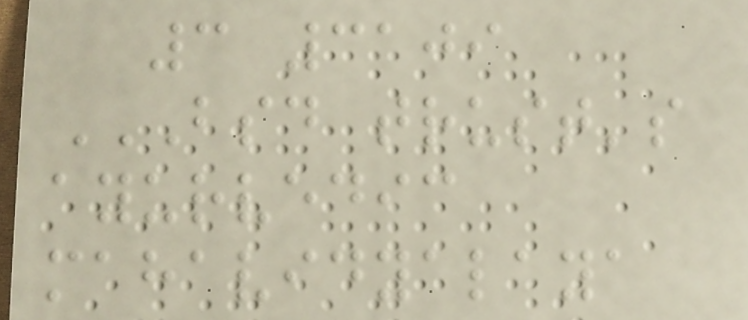3 3109
BSD TRUST'S
AYURVEDIC
MAHAVIDYALAYA
